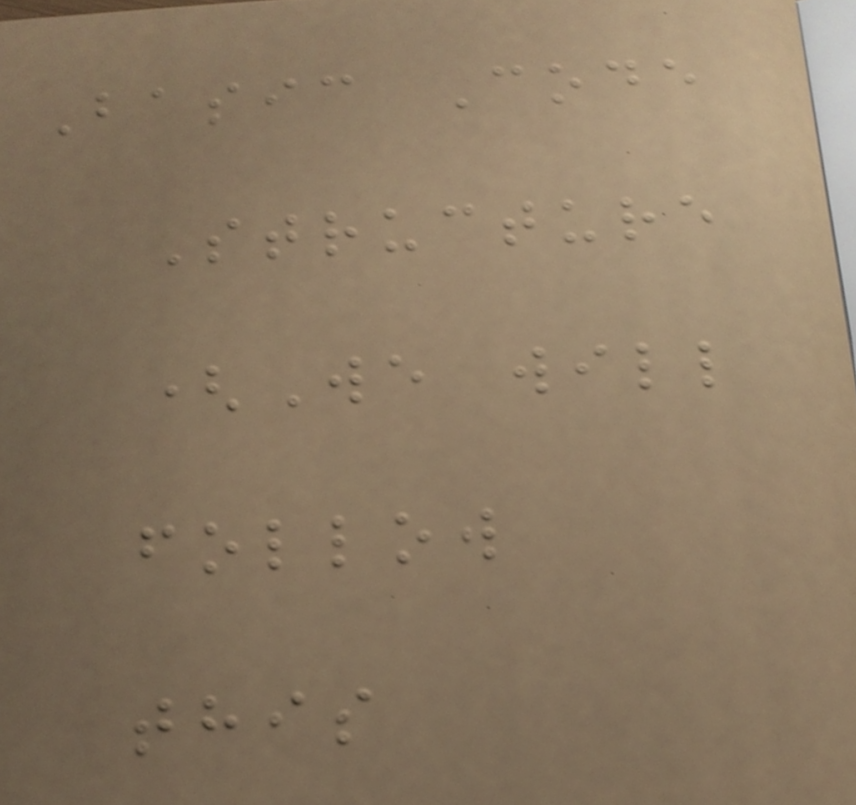Basic Code
Structure
(We will
follow
this
